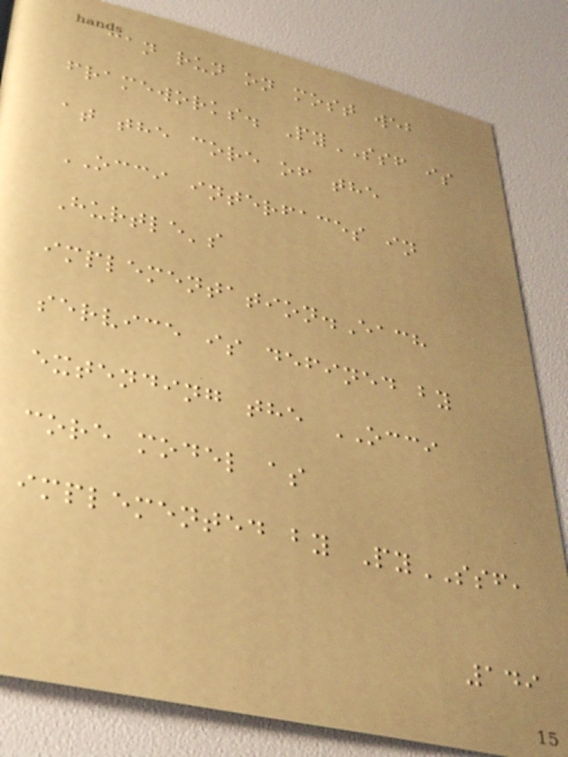can run on most web
frameworks. PySSF is
at the core of the
OCCI interfaces in
Hurtle's
implementation.Each
service is defined by
extending the OCCI
core model as
implemented by PySSF,
149
